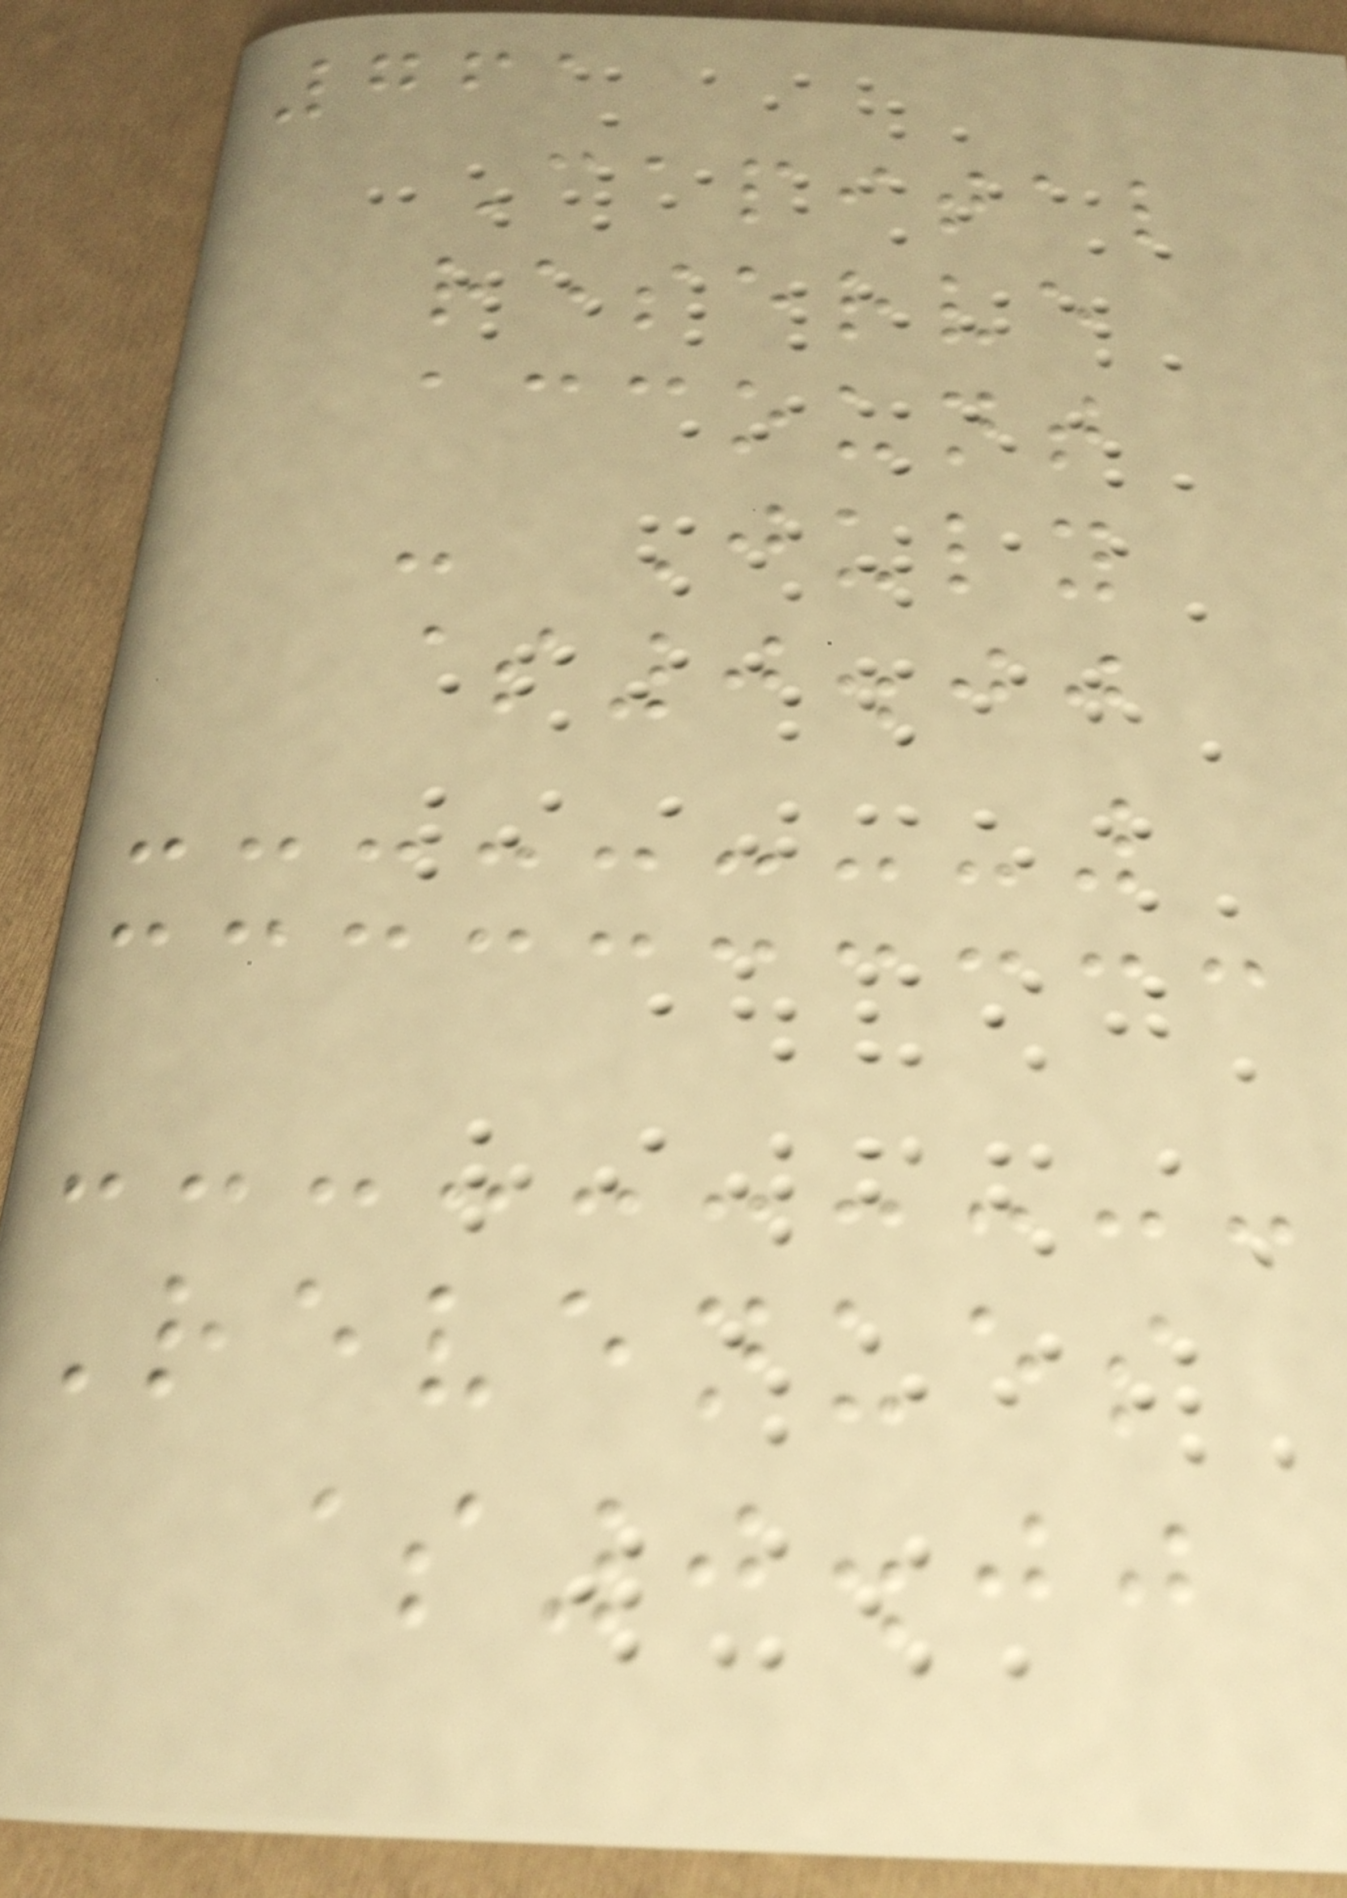761
Capital
reserve
account
- July
$0.00
Revenues
$0.00
